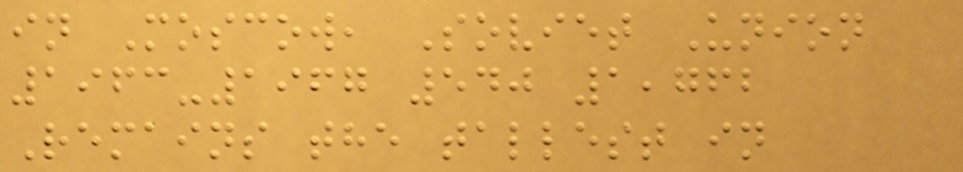in Moscow, Soviet Union
1963-1967 540 1,762
Remains the tallest in
